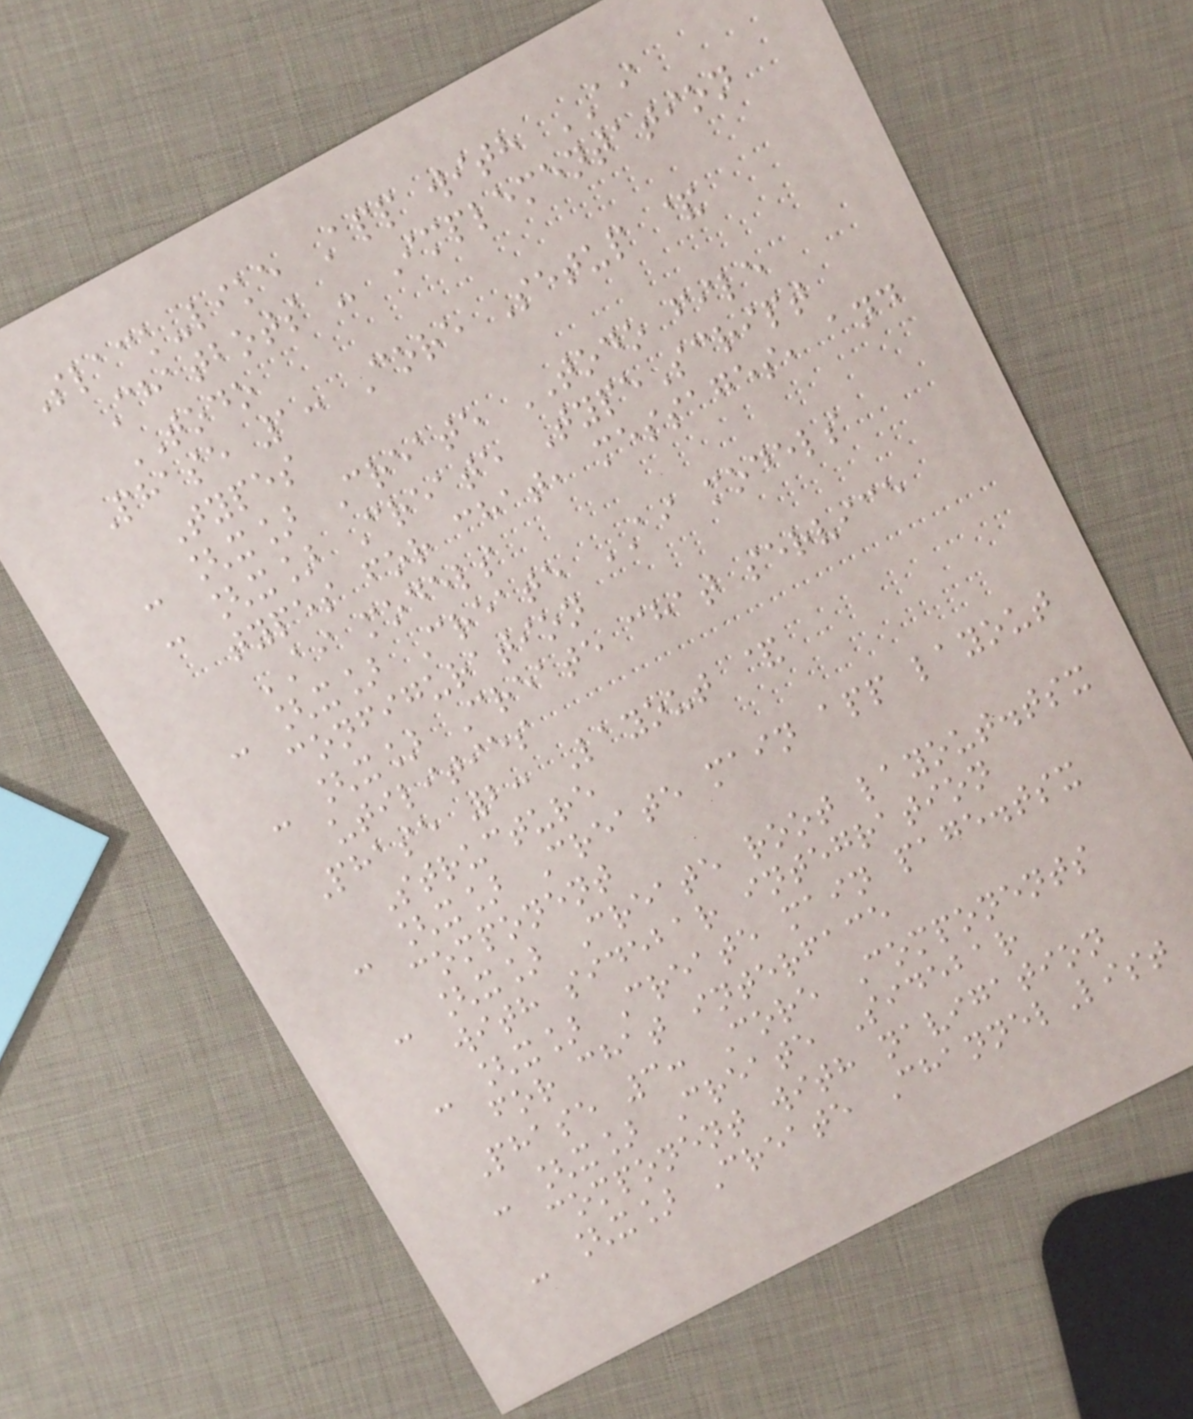Slack-like App with AI
Chatbots - Implementation
TODO
Phase 1: Core Setup &
Types
- [x] Create TODO file
- [x] Create TypeScript
types for chat, messages, and
AI models
- [x] Create AI models
configuration
- [x] Create chat service
utilities
Phase 2: Layout &
Structure
- [x] Create main app layout
component
- [x] Create root layout.tsx
with sidebar integration
- [x] Create main page.tsx
for chat interface
Phase 3: Core Components
- [x] Create Sidebar
component with navigation
- [x] Create ChannelList
